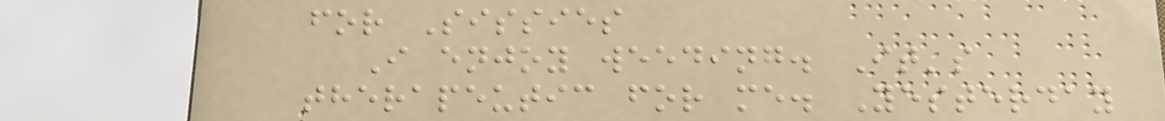for Sissies
I enjoy weeding. It's
therapeutic for me. Yesterday
